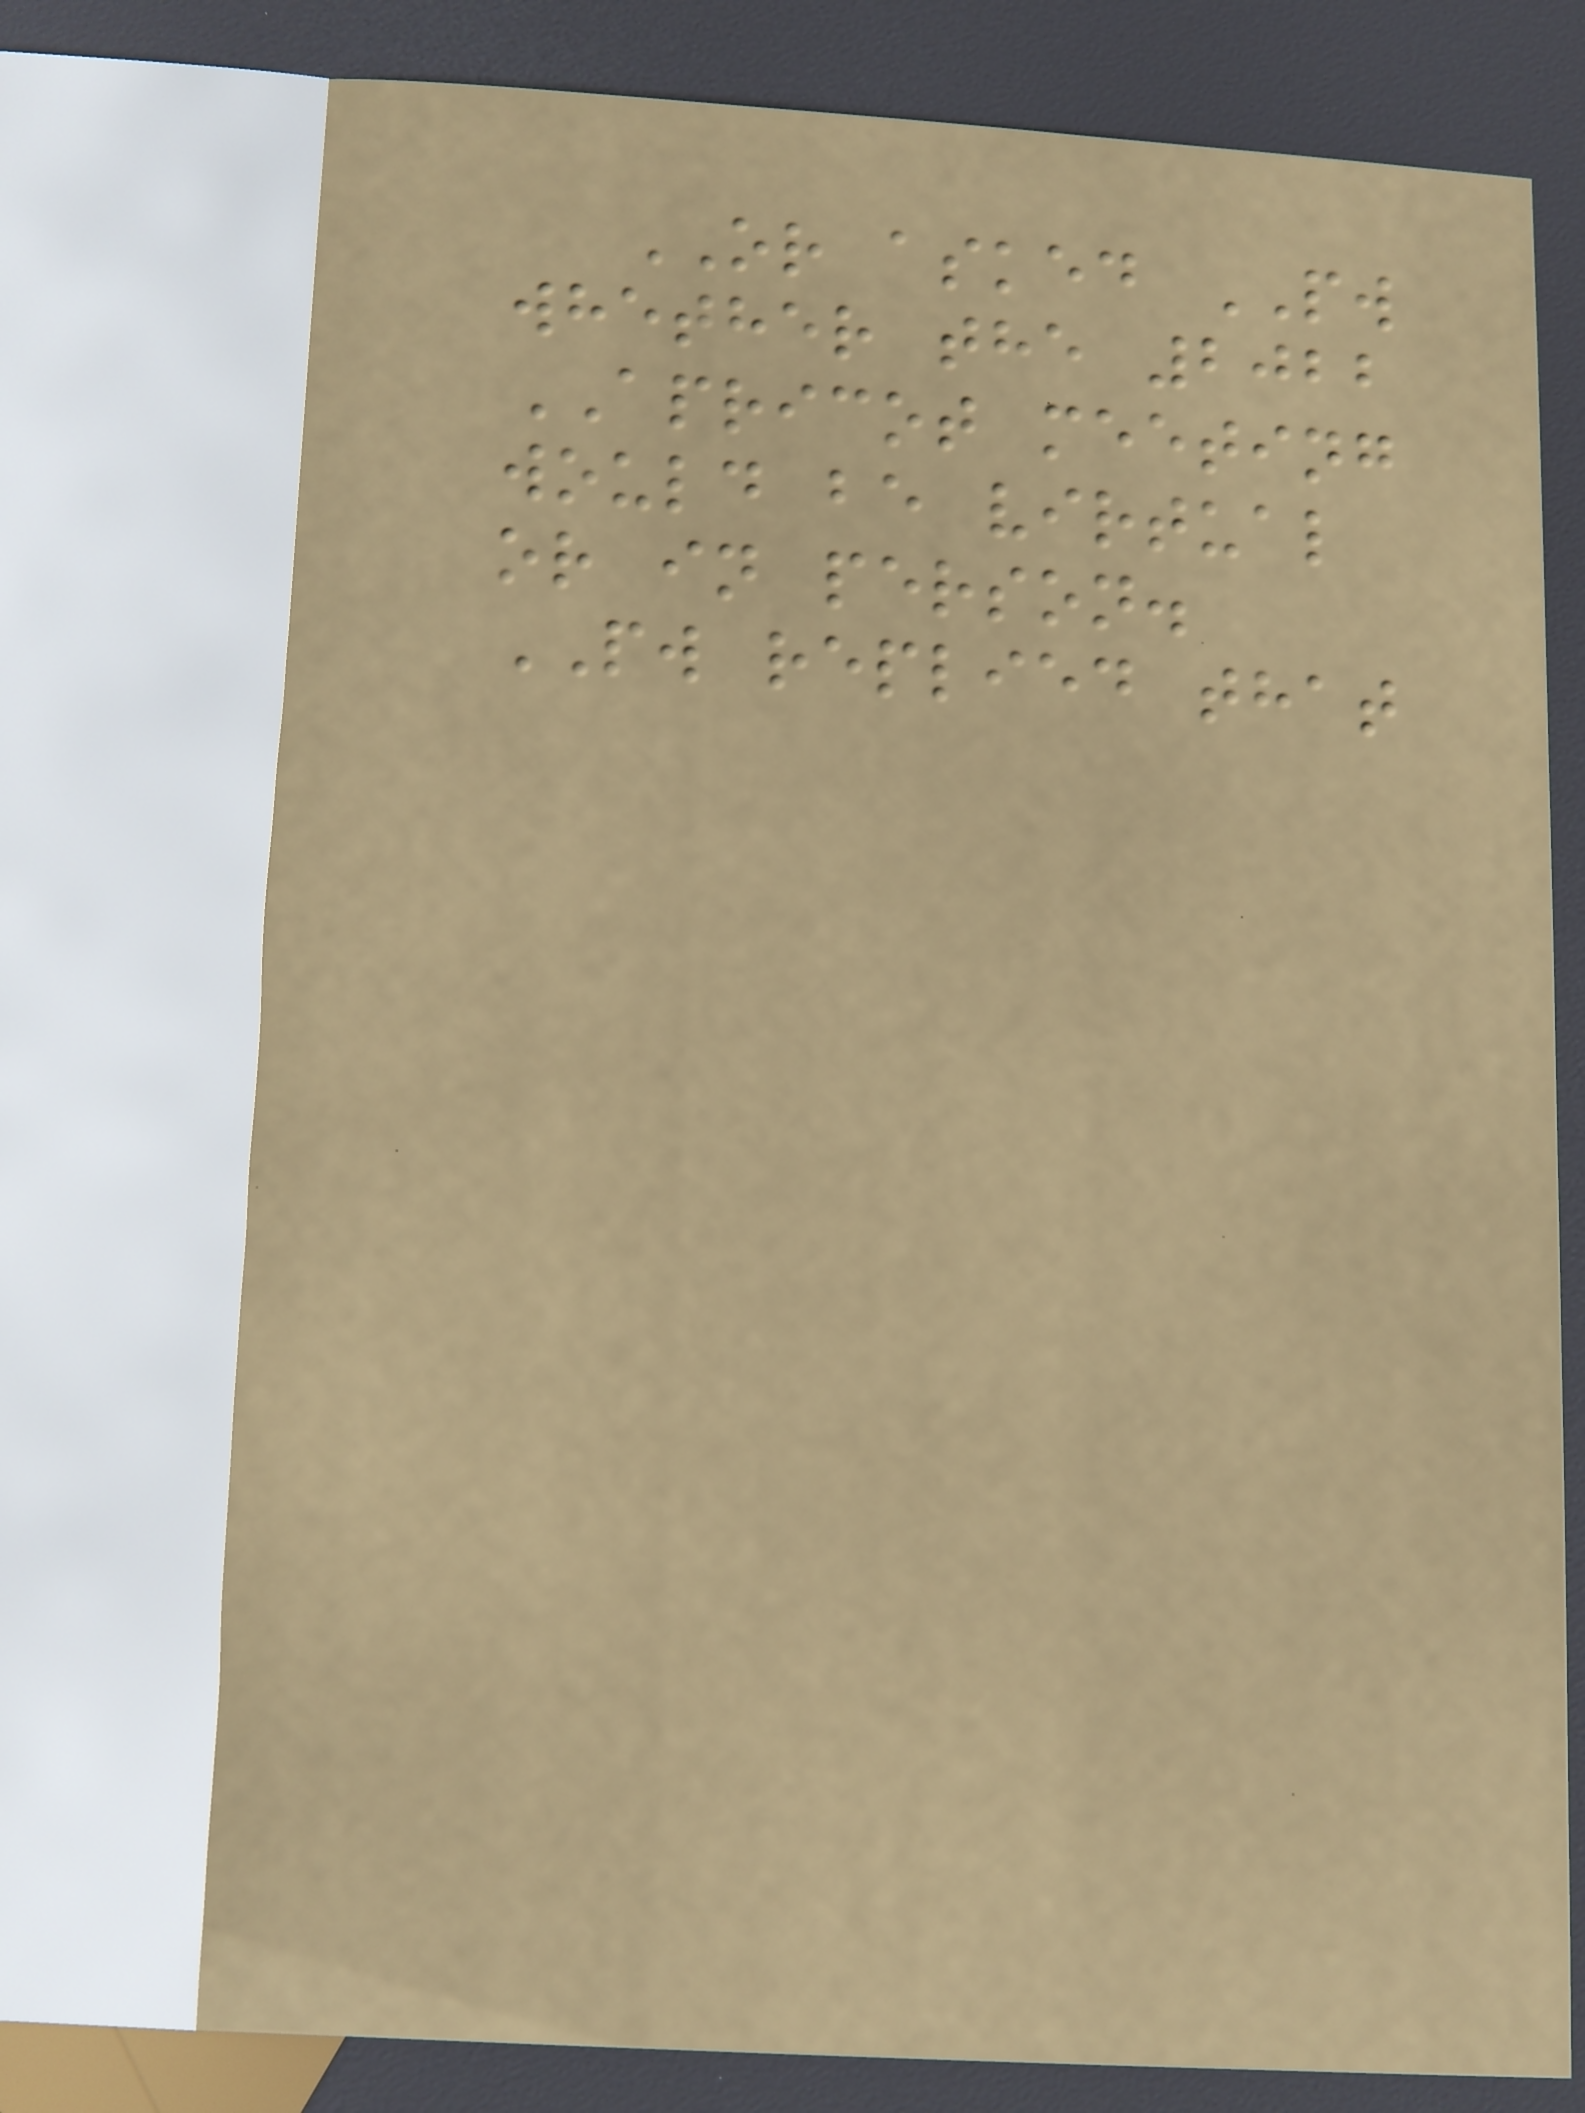OR asked PW
whether the 2022
APRICOT meeting
would be virtual
or in person.
PW replied that
